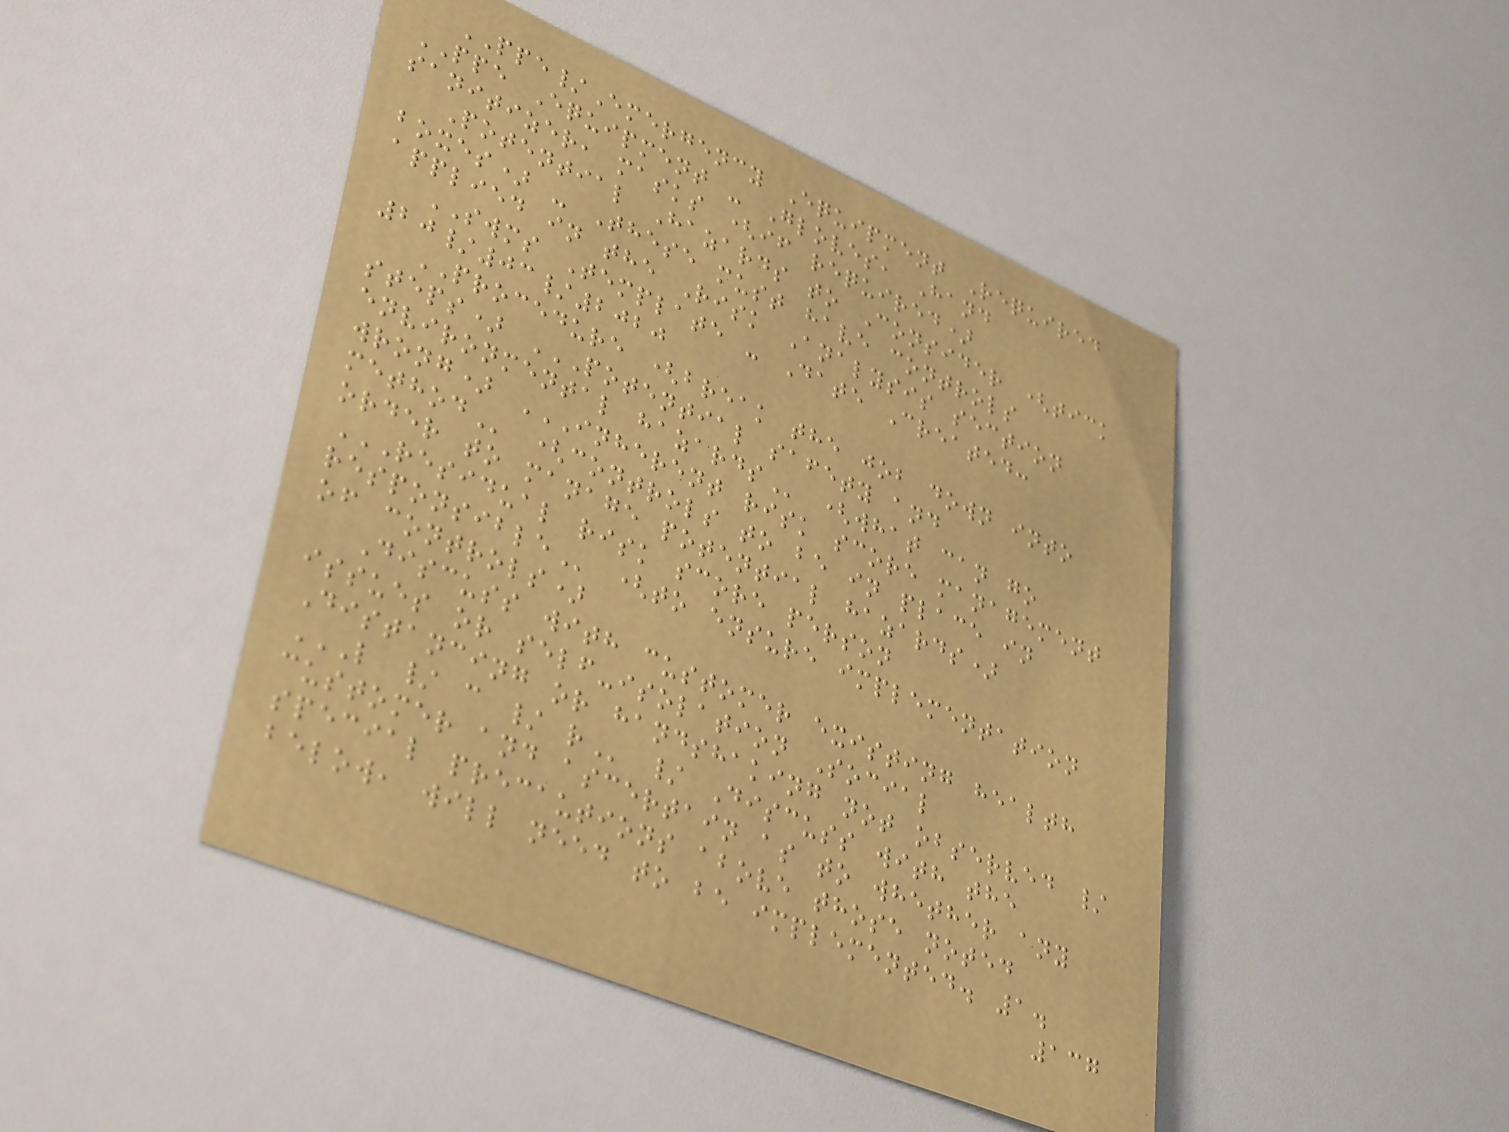PPE/Emergency Equipment Required
PPE Equipment - Gloves, Hand
sanitizer, masks (if required)
Potential Hazards to Consider (tick
boxes) - These must have controls
applied in the Risk Analysis section
SWMS Template - Date Created:
20/03/2020
PROCEDURE (break the job down into
steps) POTENTIAL SAFETY AND
ENVIRONMENTAL HAZARDS (what can go
wrong) INHERENT RISK SCORE MANAGEMENT
METHOD (controls to be in place in
order to manage potential hazards)
RESIDUAL RISK SCORE PERSON
RESPONSIBLE (to ensure implementation
of controls)
Discuss with customer existing health
issues or self-isolation Social
Distancing or handshaking not observed /
L / C / R / Discuss with the
customer and ascertain as to whether any
special precautions above those noted
below, will need to be implemented. 1.
137
